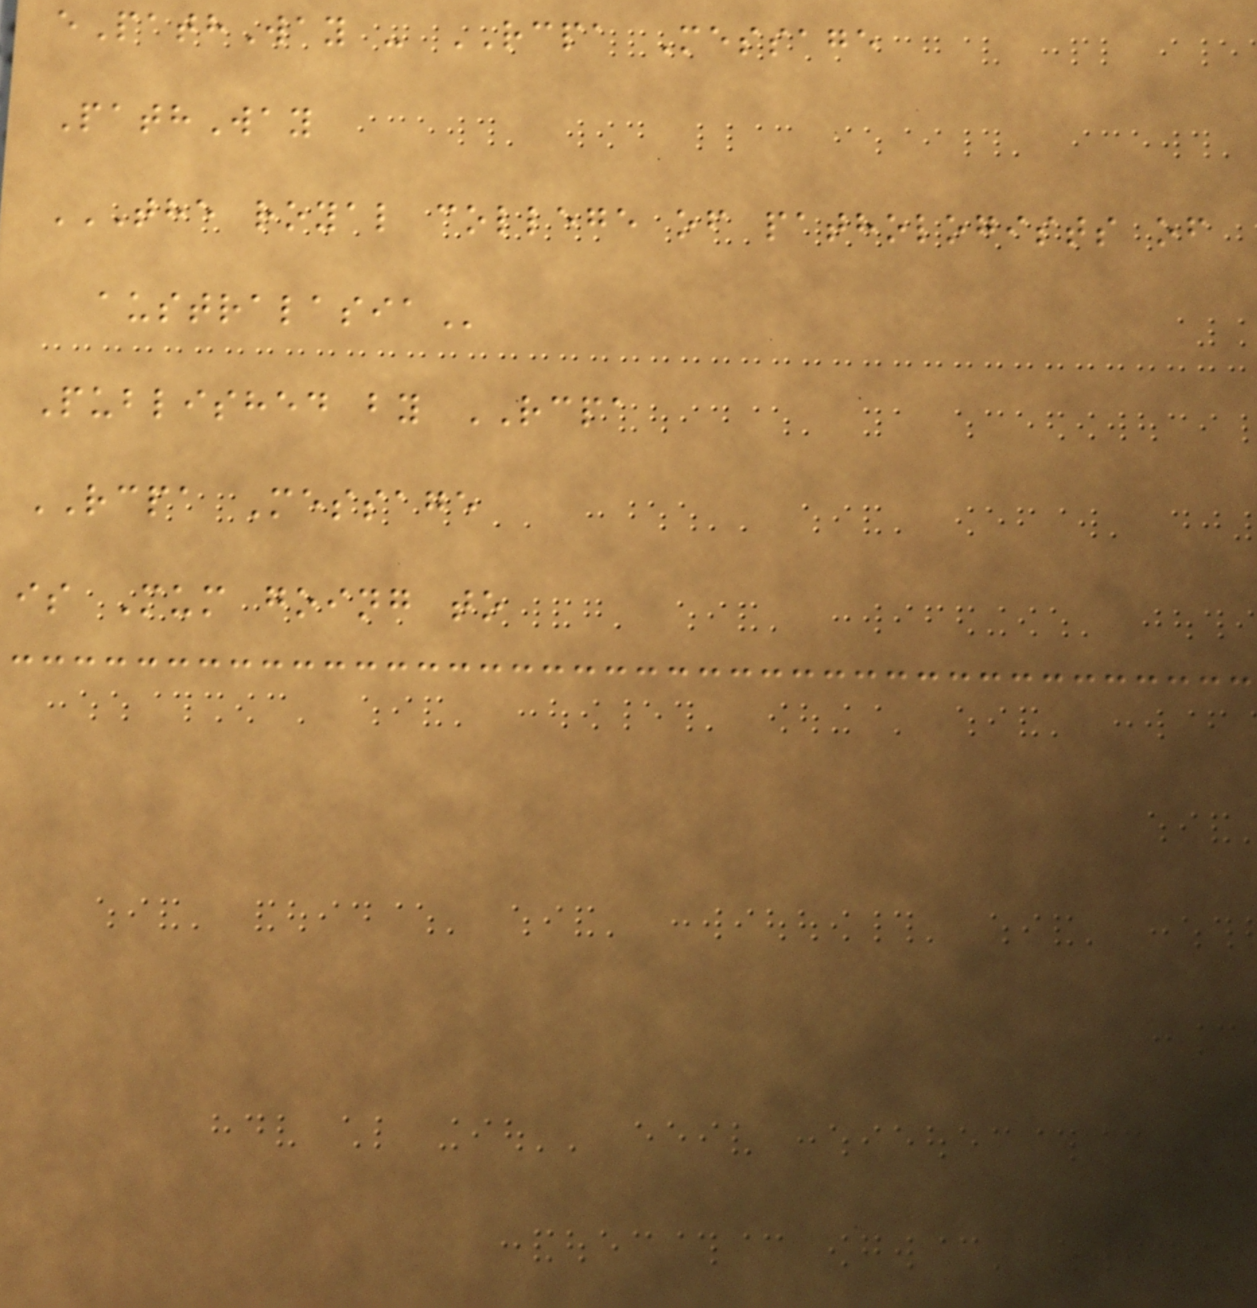ePathWay - RCPA Message
PathWay
THE ROYAL COLLEGE OF PATHOLOGISTS OF
AUSTRALASIA
Published by RCPA
RCPA Message
is Mum going to
